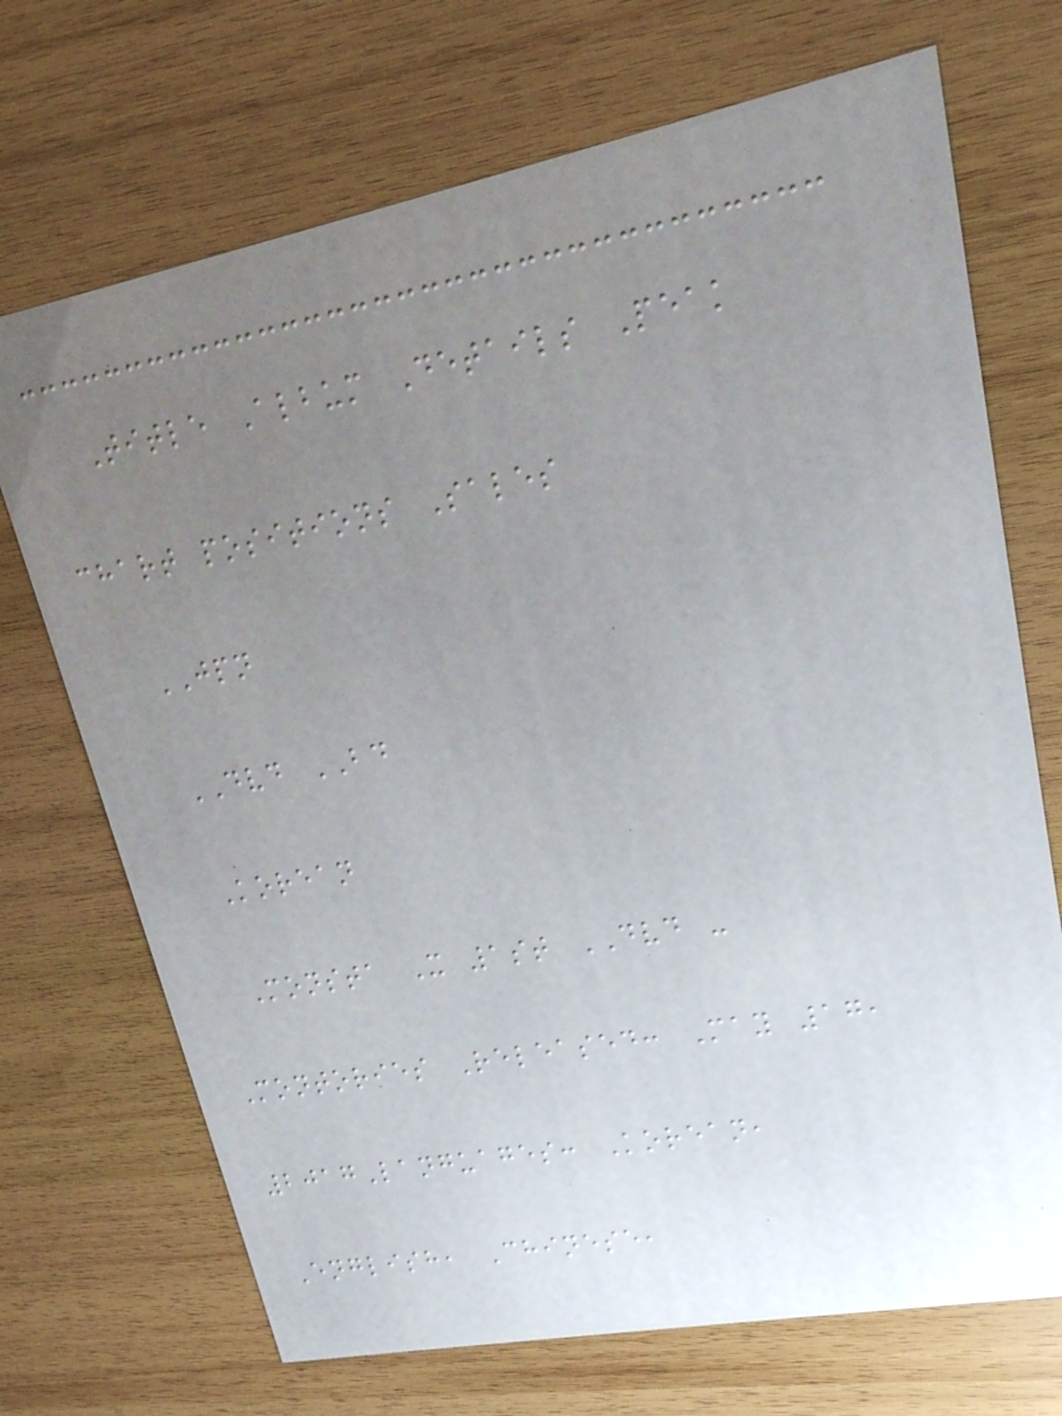Title Album Details Peak
chart positions Sales
JPN
DVD BD
Korean
Monsta X 1st DVD -
Montories Released: May 17,
2017Languages: Korean,
English, Chinese,
